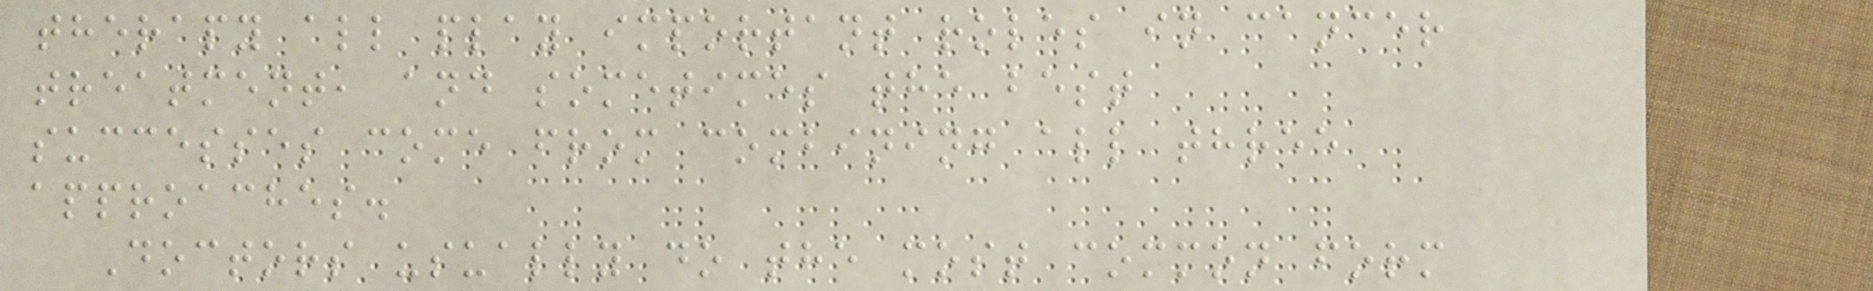therapy all play important roles in cancer
treatment, and sometimes the best
successes come from combining all three
approaches.
Doctors usually do the most common form
